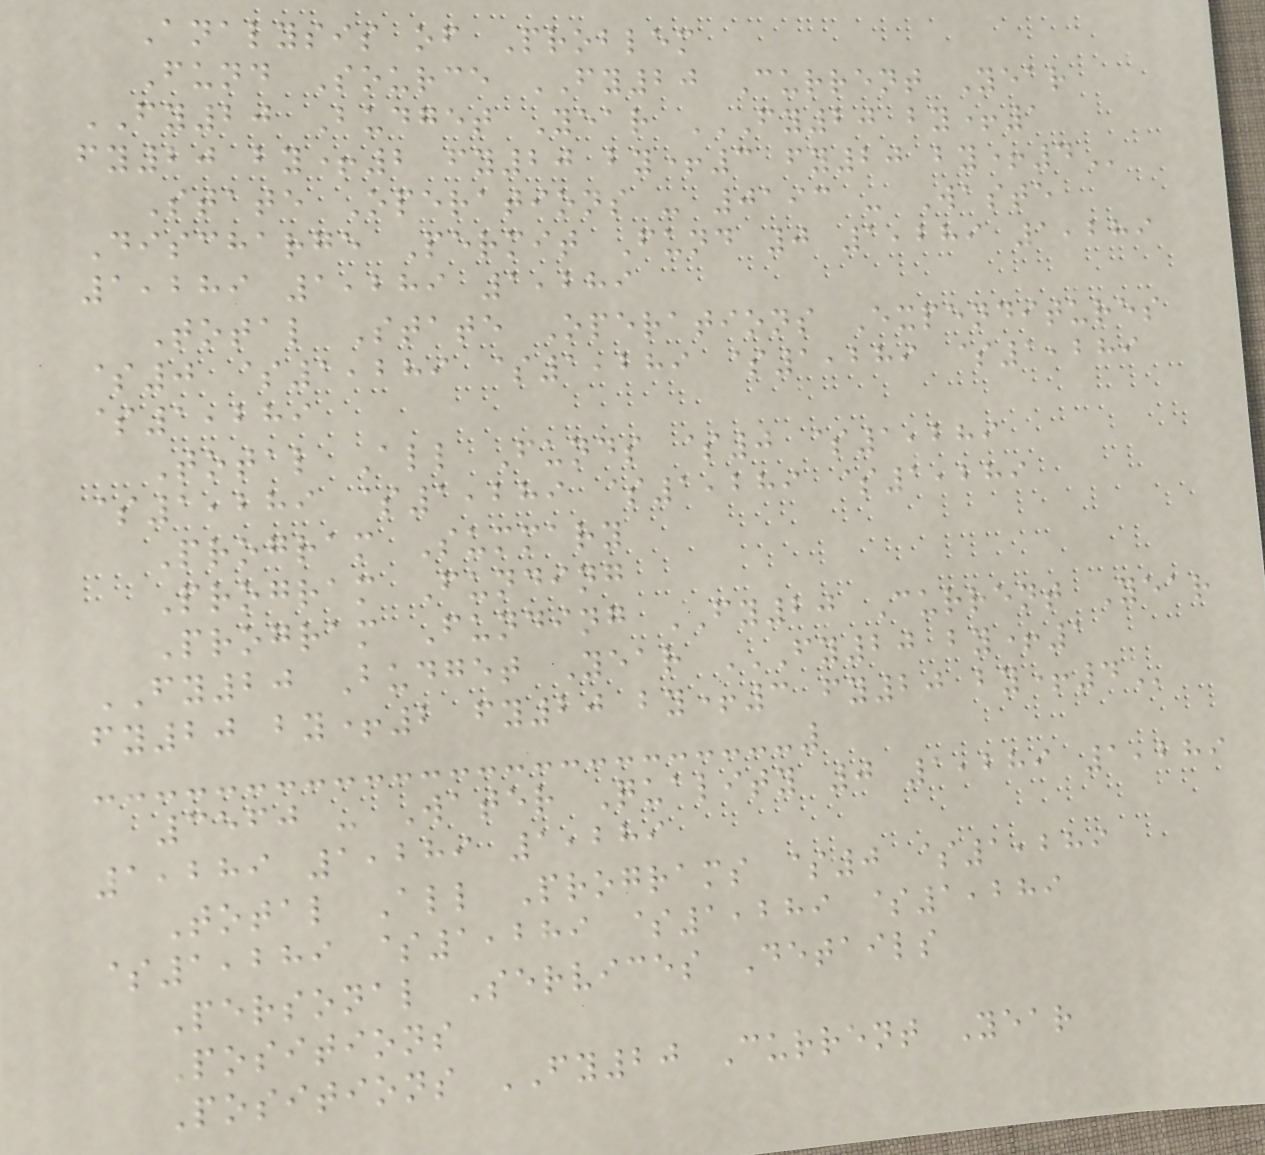Analysis of Problem
Fund Source FY20 Current Year
FY20 Budget Year FY20 BY+1
FY20 BY+2 FY20 BY+3 FY20 BY+4
State Operations - 0193 - Waste
Discharge Permit Fund 0 1,289 1,289
1,289 1,289 1,289
Total State Operations Expenditures
$0 $1,289 $1,289 $1,289 $1,289
$1,289
Total All Funds $0 $1,289
$1,289 $1,289 $1,289 $1,289
Program Summary
Program Funding
Program Funding FY20 Current Year
FY20 Budget Year FY20 BY+1
FY20 BY+2 FY20 BY+3 FY20 BY+4
3560 - Water Quality 0 1,289 1,289
1,289 1,289 1,289
Total All Programs $0 $1,289
$1,289 $1,289 $1,289 $1,289
Personal Services Details
Positions
Positions FY20 Current Year
